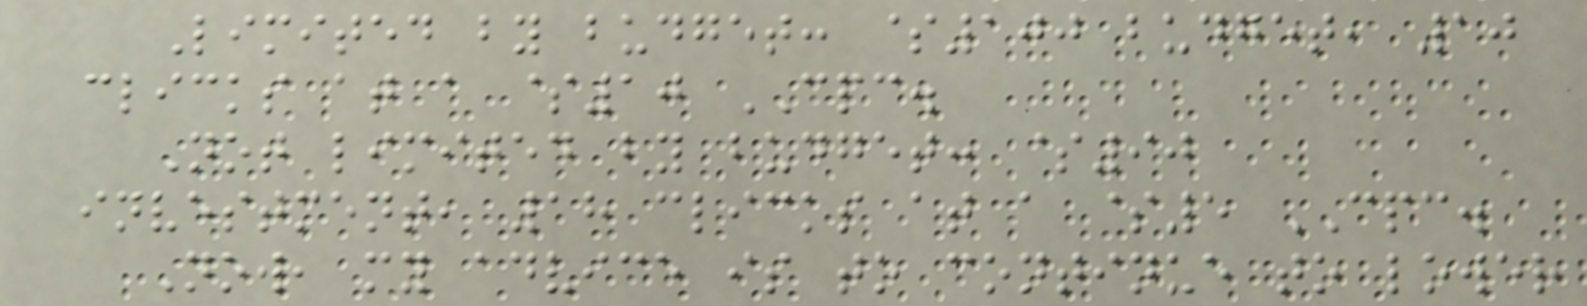Limited by budget: $100 budget, 10
clicks at a $10 CPC.
Not limited by budget: $90
investment, 18 clicks at a $5 CPC.
Now, my advice is to continue to lower
